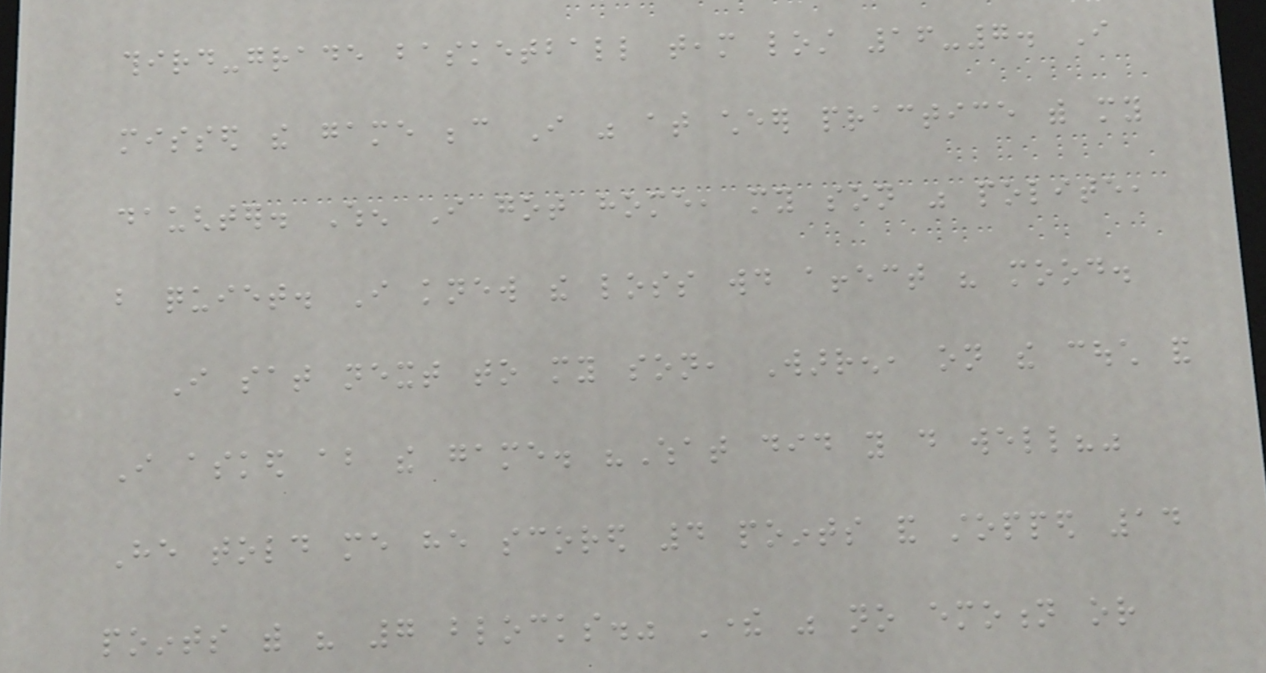third-grade basketball team lost 16-7. I
missed the game because I was at cheer practice with my
daughter. When I got home, my son was polite,
but quiet. I knew the loss would affect his mood.
I sat next to my son, Warren, on the couch and
I asked about the game. "What did you do well?"
He told me he scored 4 points and stopped 14
points with his 7 blocks." There was no emotion or
